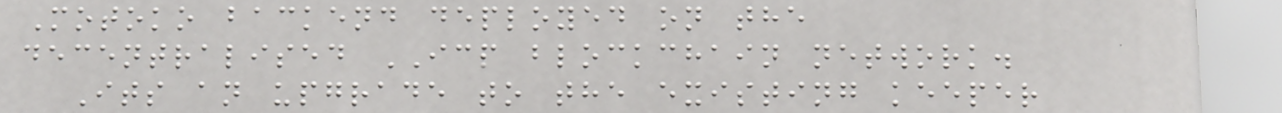Motoko backend deployed on the
decentralised ICP blockchain network.
Its an upgrade to the existing keeper
